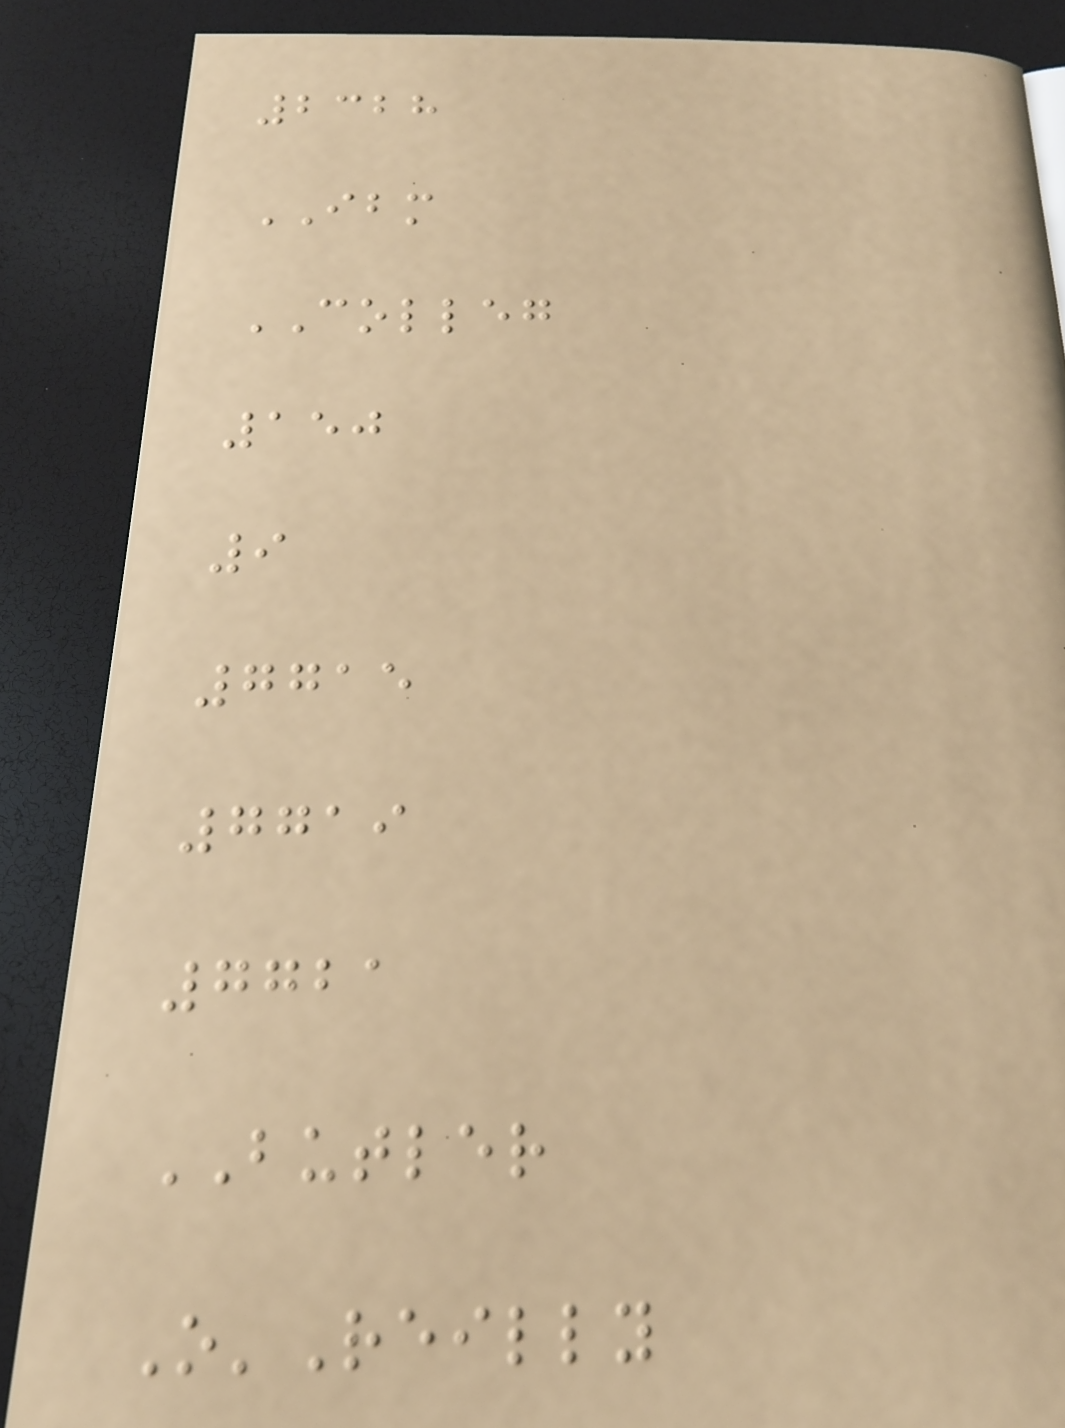2328
IBM
COLLEG
150
9
7715
7719
7721
BUTLER
O'Reilly
